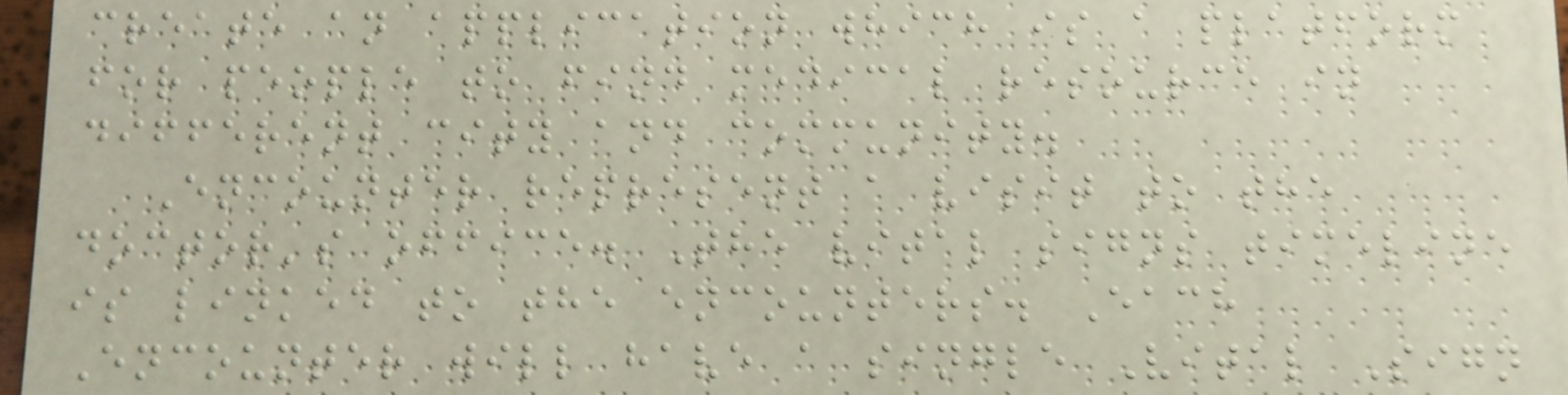create an application which is a platform
for people to find medical resource in
different city and community.
Encounter represent a visit to the
doctor's office. The vital signs timeline
is linked to the encounters. Each
Encounter will have a single Vital Sign
